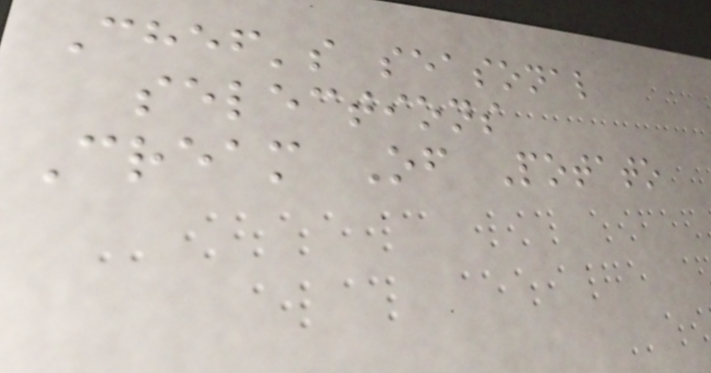Chef's seasonal
selections
Cream Of Potato
